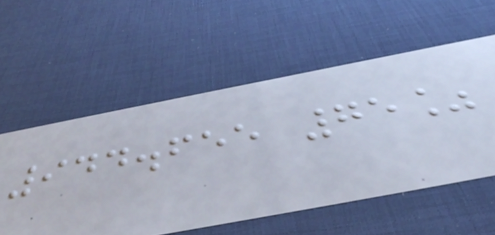944.655 75%
